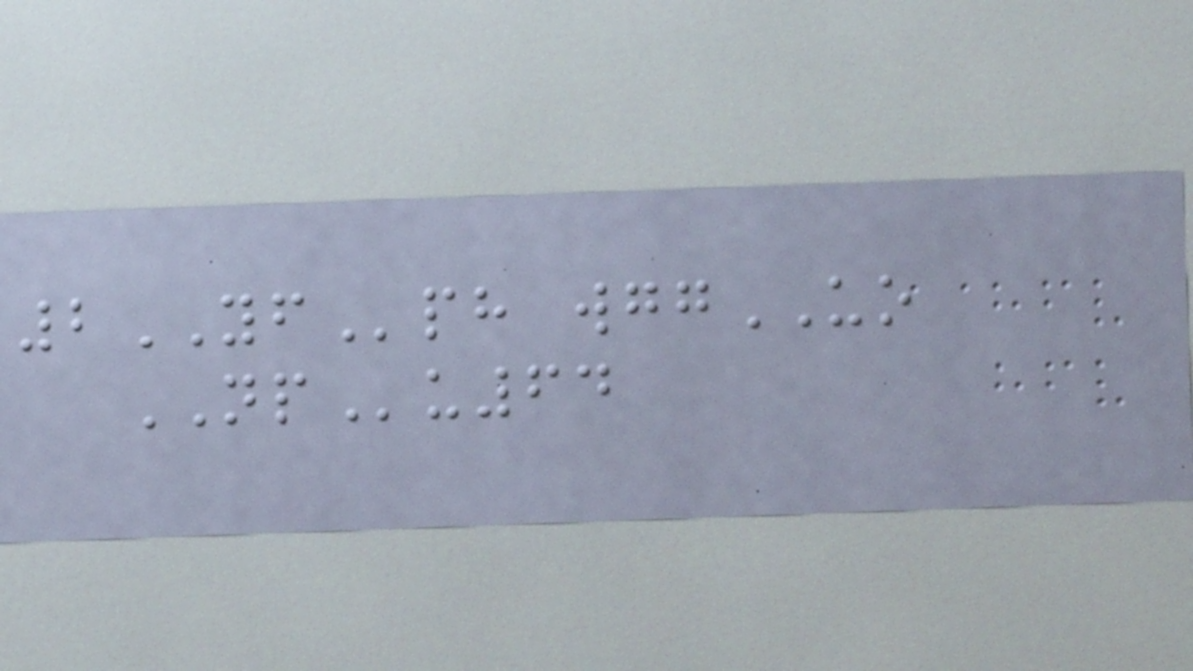2YFph wggUO
NPu64
